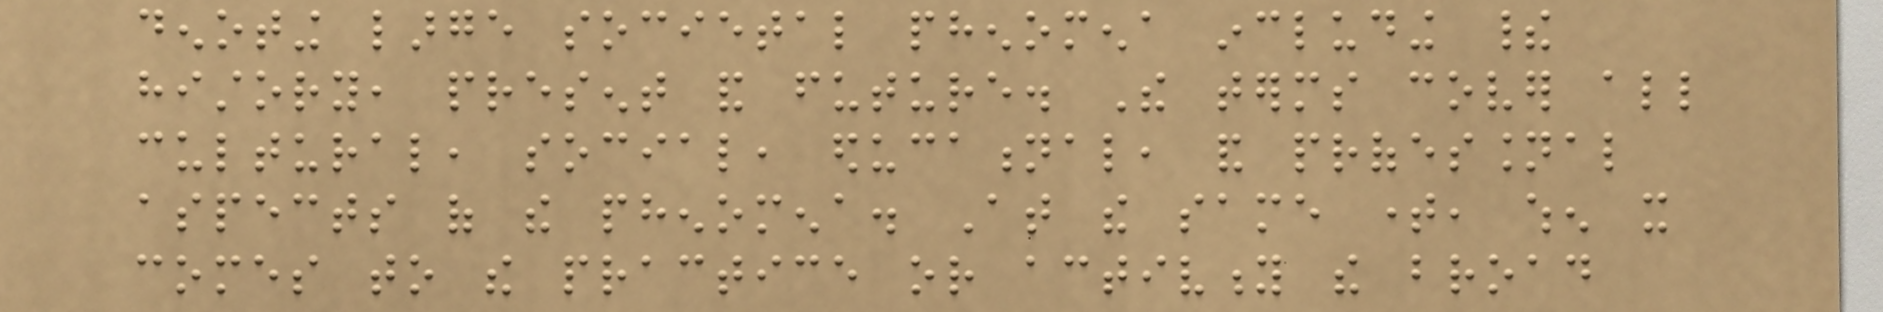denoting large societal phenomena including their
history, present and future. The terms cover all
cultural, social, educational, and professional
aspects of the phenomena. At the same time, when it
comes to the practice or activity the broad
